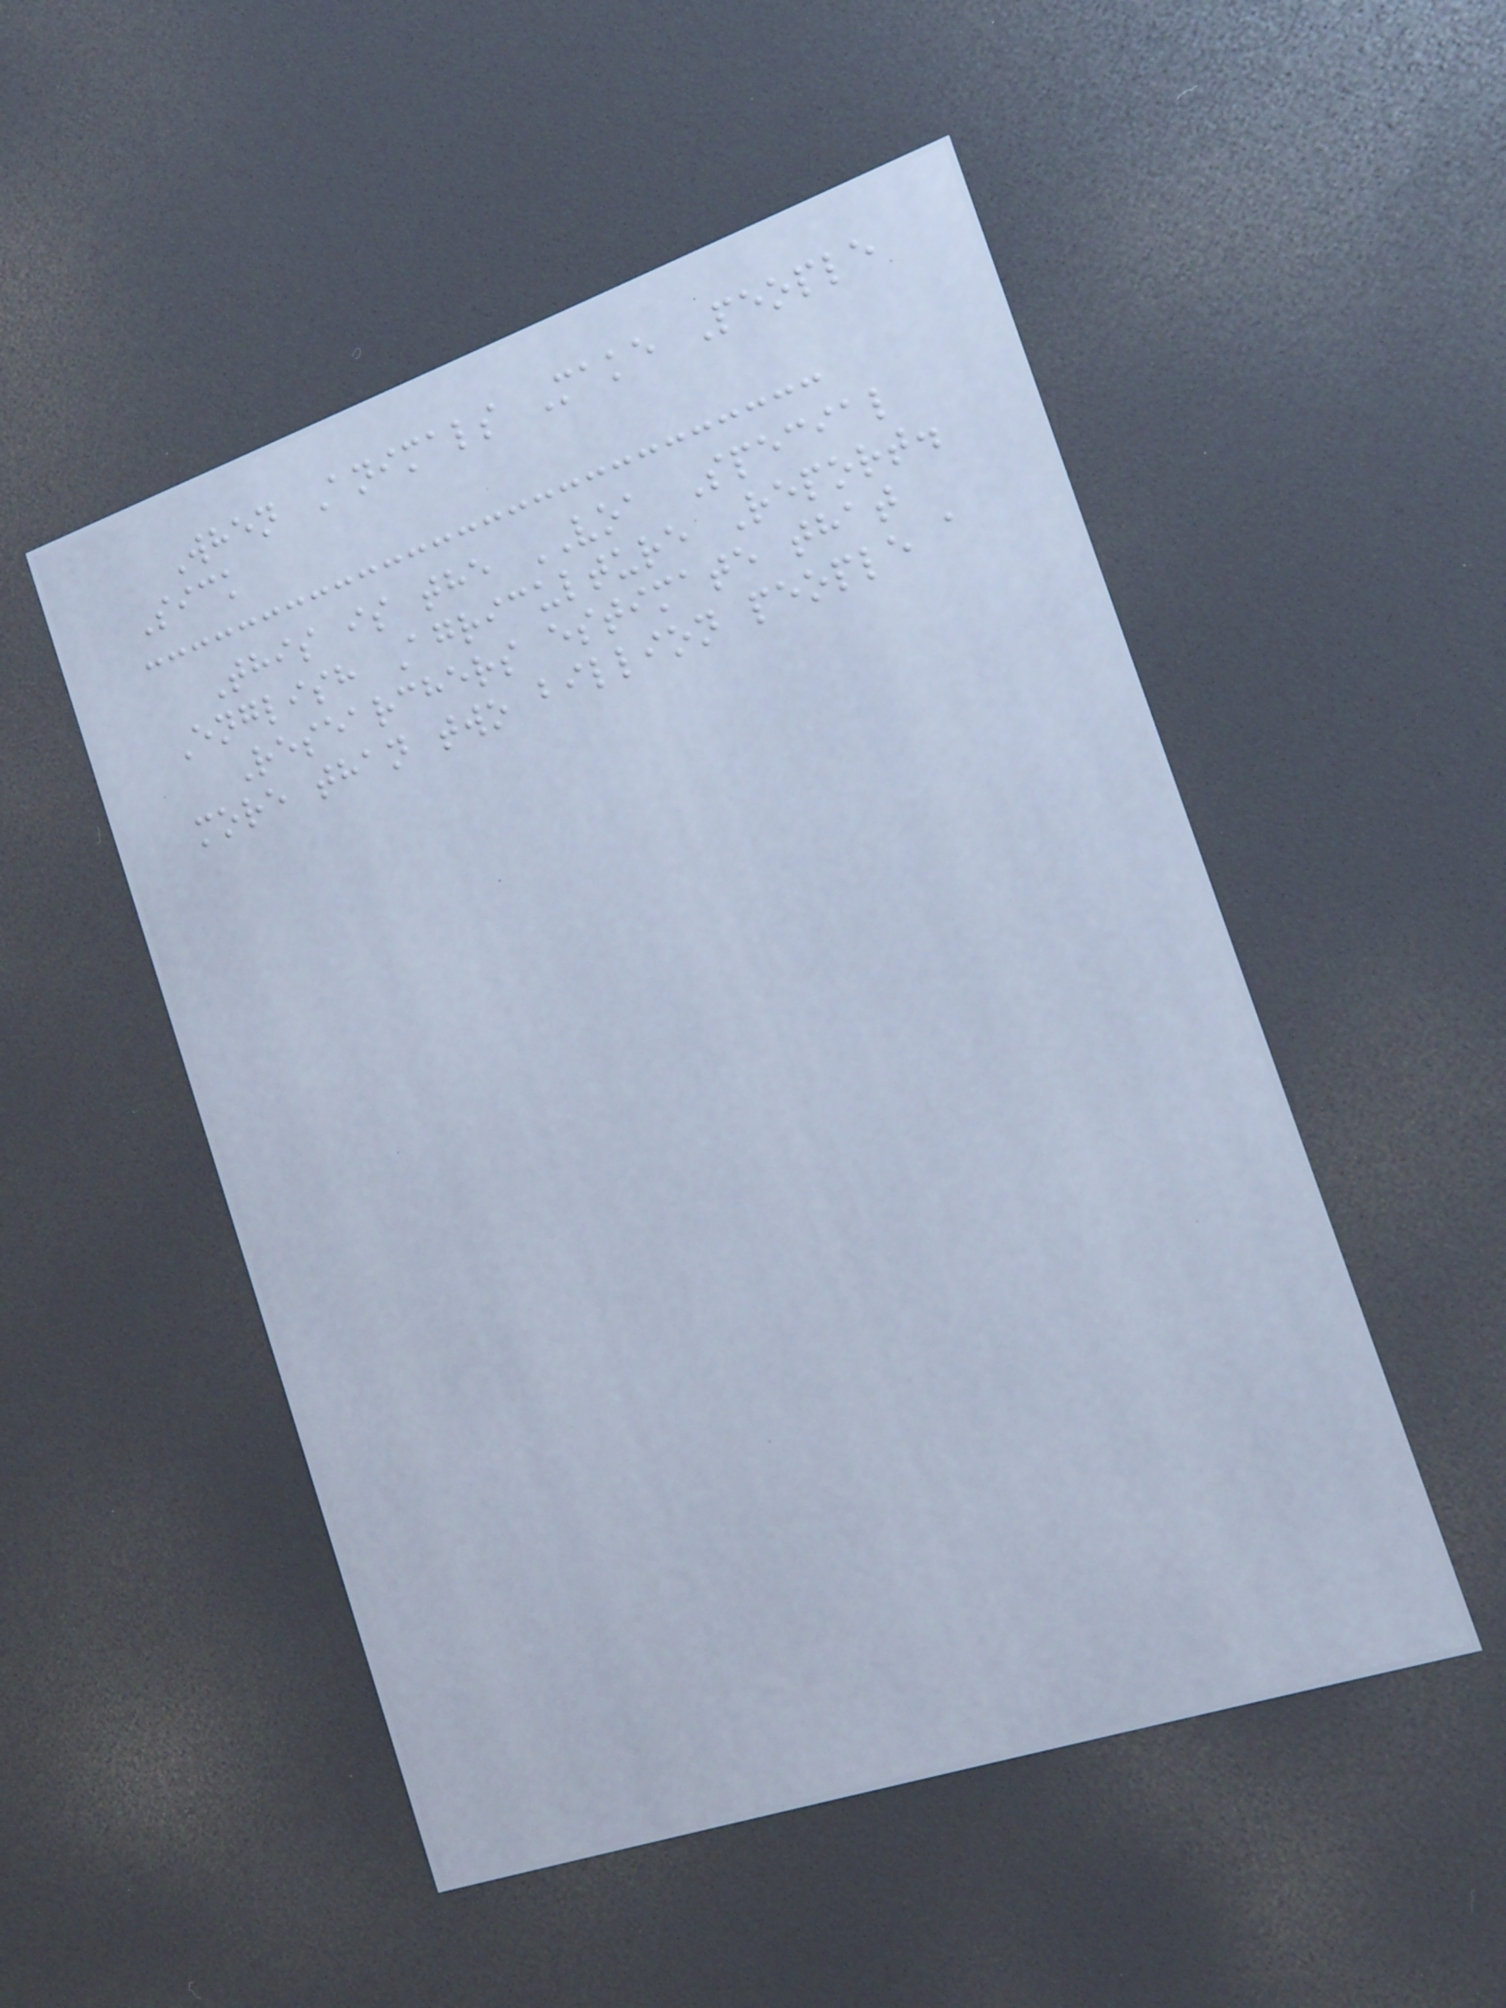When Animals Make People
Sick
This is the VOA Special
English Agriculture Report.
Researchers estimate that
more than two billion people a
